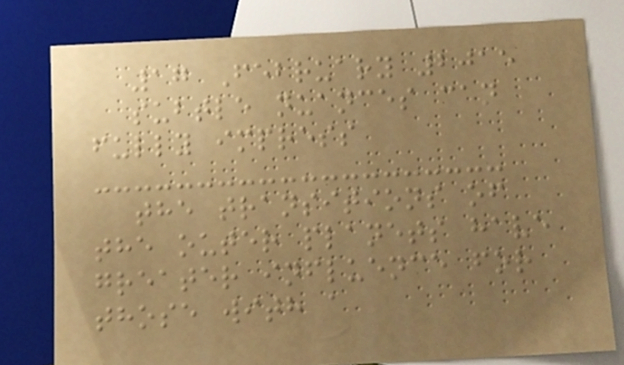17 February 2015
subtle nuances can
fully impress
the transitions of
the outer planets have
greater influence for
those with a
